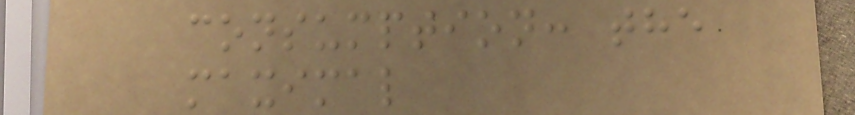consumption: the
maximal
